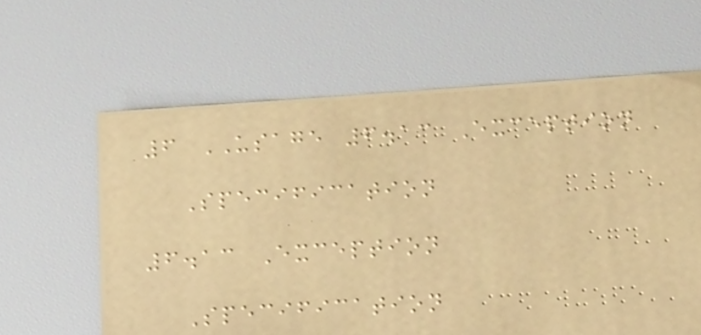6 USAGE 6.13 Exception
Specification
6.13 Exception
Specification
